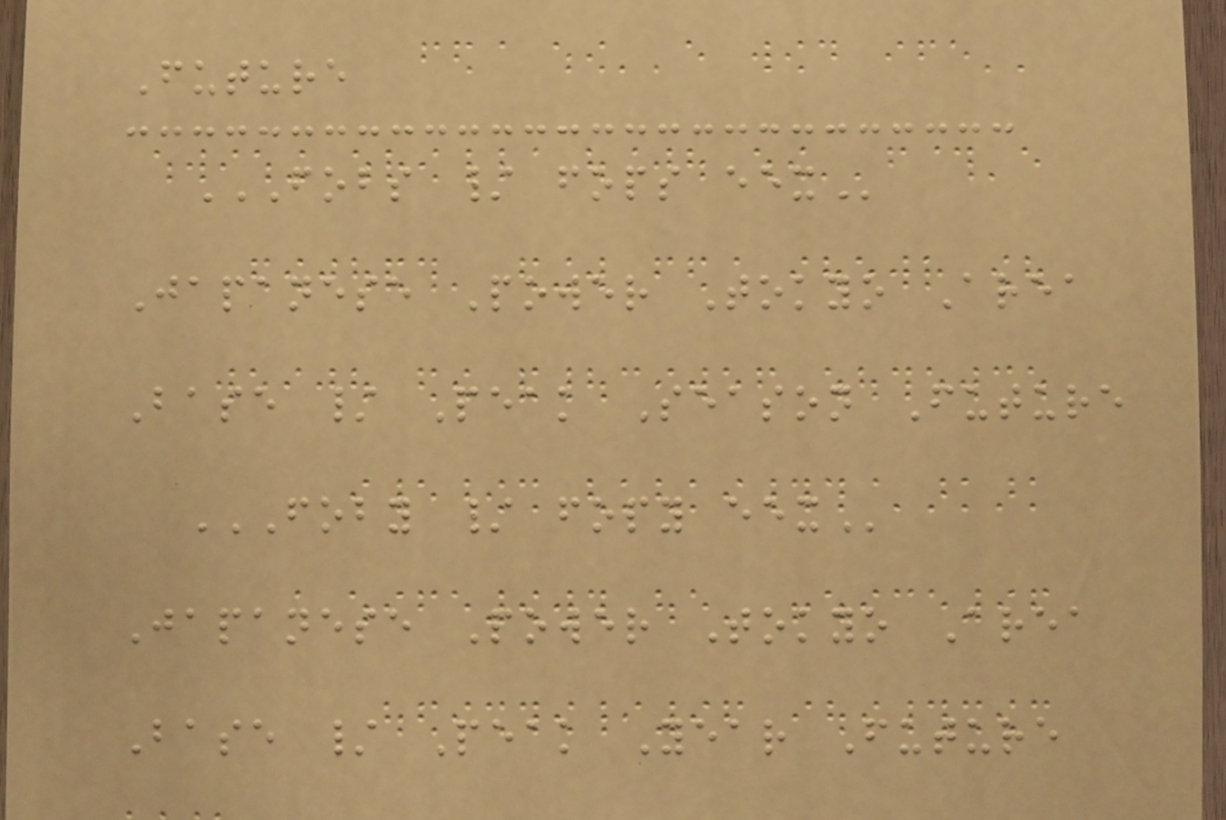Future
FOBS / FOPS EEX
Japanese Power Tokyo Area
Base / Peak Season Future
FOBY / FOPY EEX
Japanese Power Tokyo Area
Base / Peak Year Future
